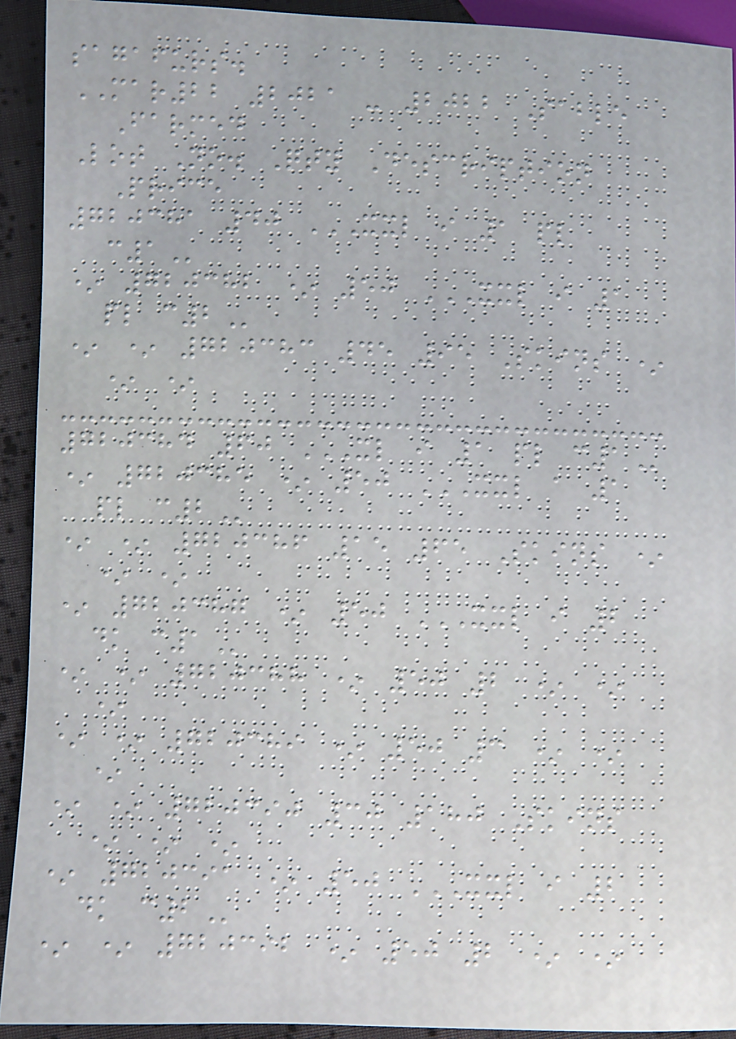sagafurs.
MAR22 2021 - 2022 Sable
Farmed
Lot No. Qty Description
Price
720381 40 XXL I 1 PL
C1
* 720382 * 50 XXL I 1
PL C2
* * 720383 45 95 Skins *
* *
720384 60 XL I 1 PL C1
* 720385 * 50 XXL A 1
PL C2
* * 720386 15 65 Skins *
* *
* 720387 * 50 XXL I 2
DK C1
* * 720388 * 50 2 * *
*
* * 720389 * 50 3 * *
*
* * 720390 30 180 Skins
* * *
* 720391 * 50 XXL I 2
DK C2
* * 720392 * 50 2 * *
